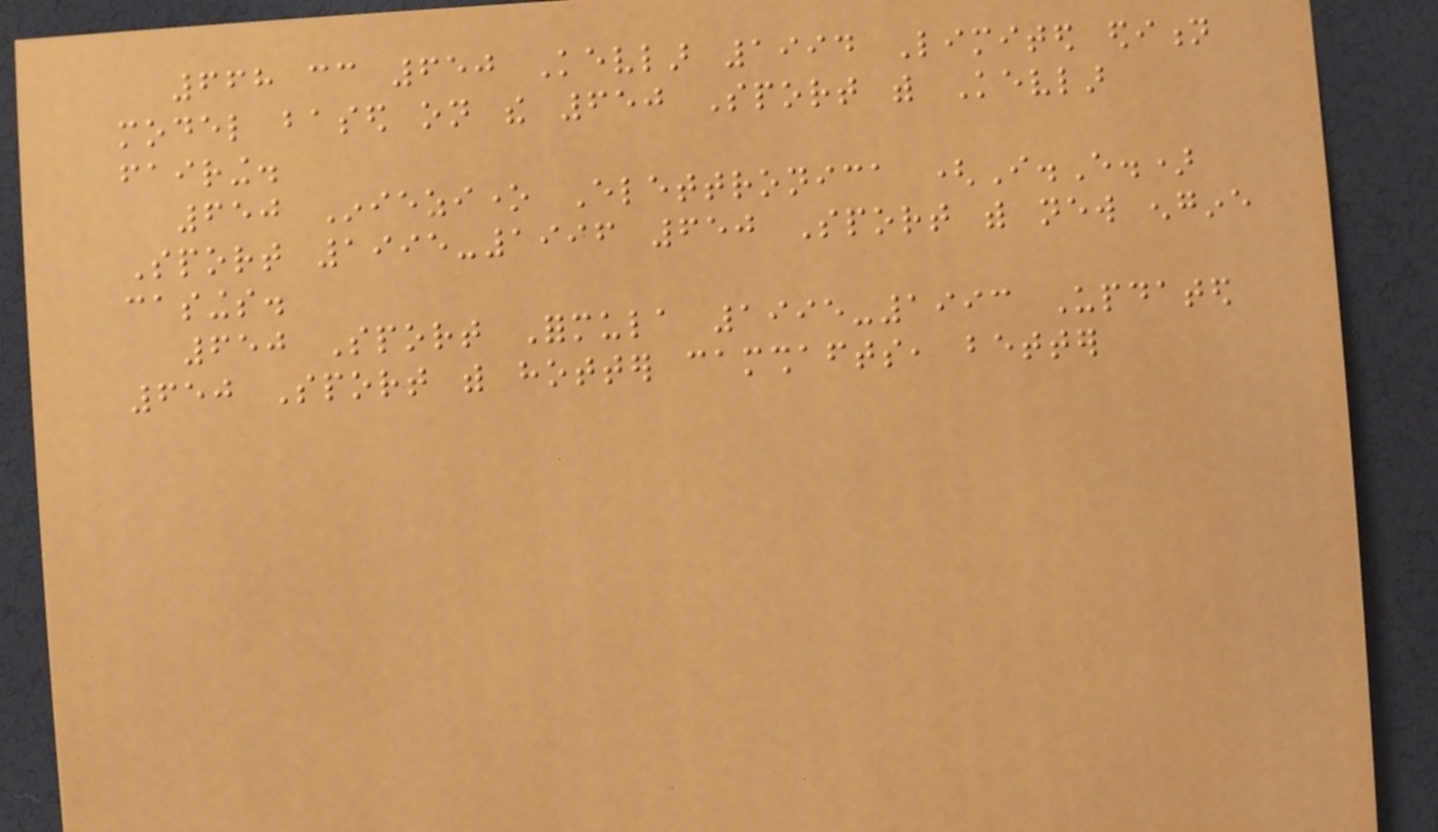668 cc 650 Kevlar 1994 Limited edition
model based on the 650 Sport with Kevlar
fairing.
650 Iniezione Elettronica (I.E.)
Sport 1995-1996 650 Sport with new engine
casings.
650 Sport Formula 1995-1993 Updated
650 Sport with hotter camshafts, better
